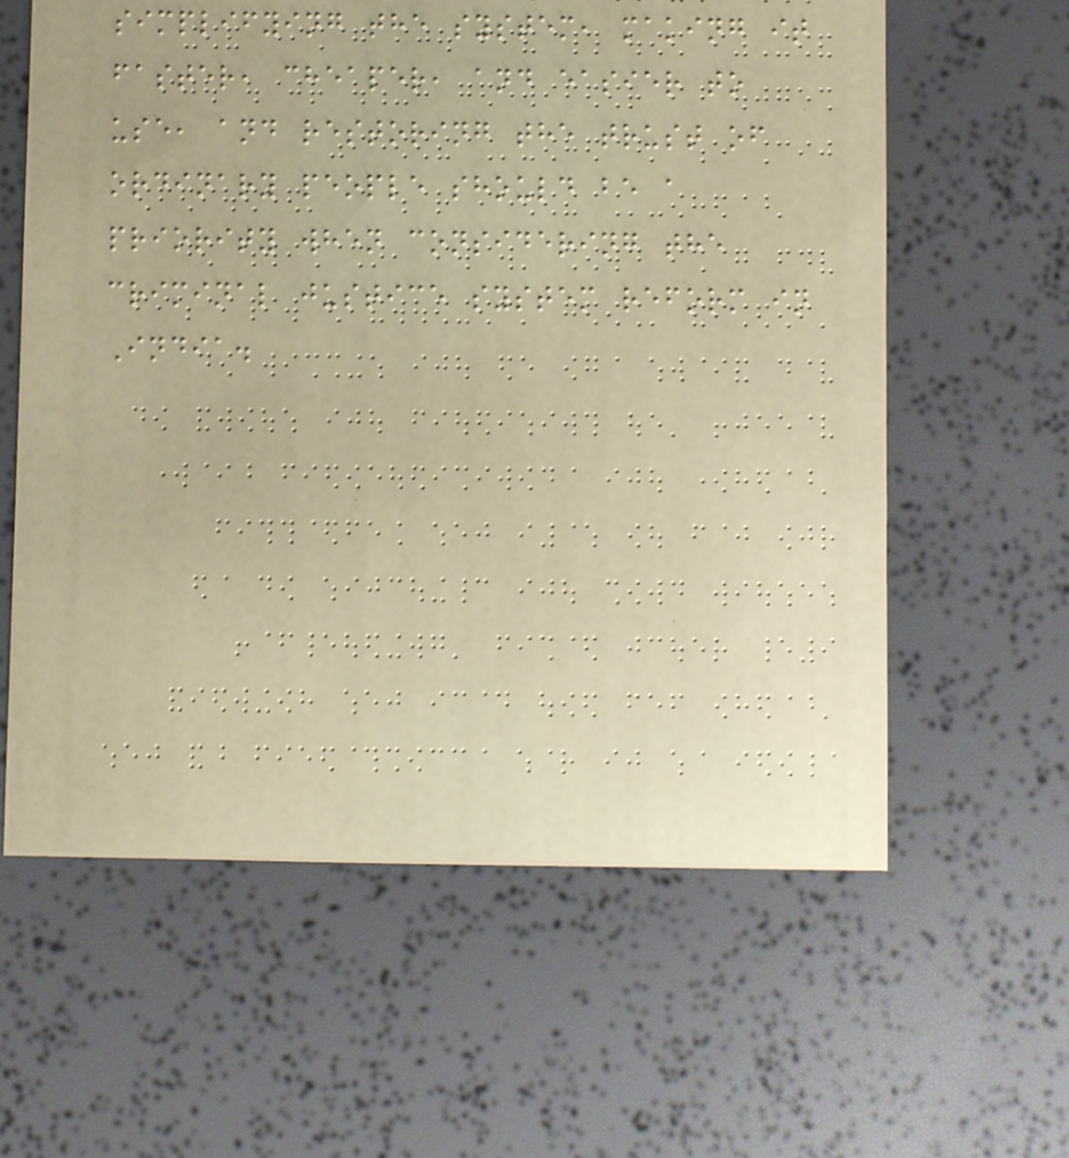simplifying the system, making it
faster, cheaper, and easier to
use, and restoring the trust of
ordinary people should be a
priority when considering the
criminal justice system reform in
India.
